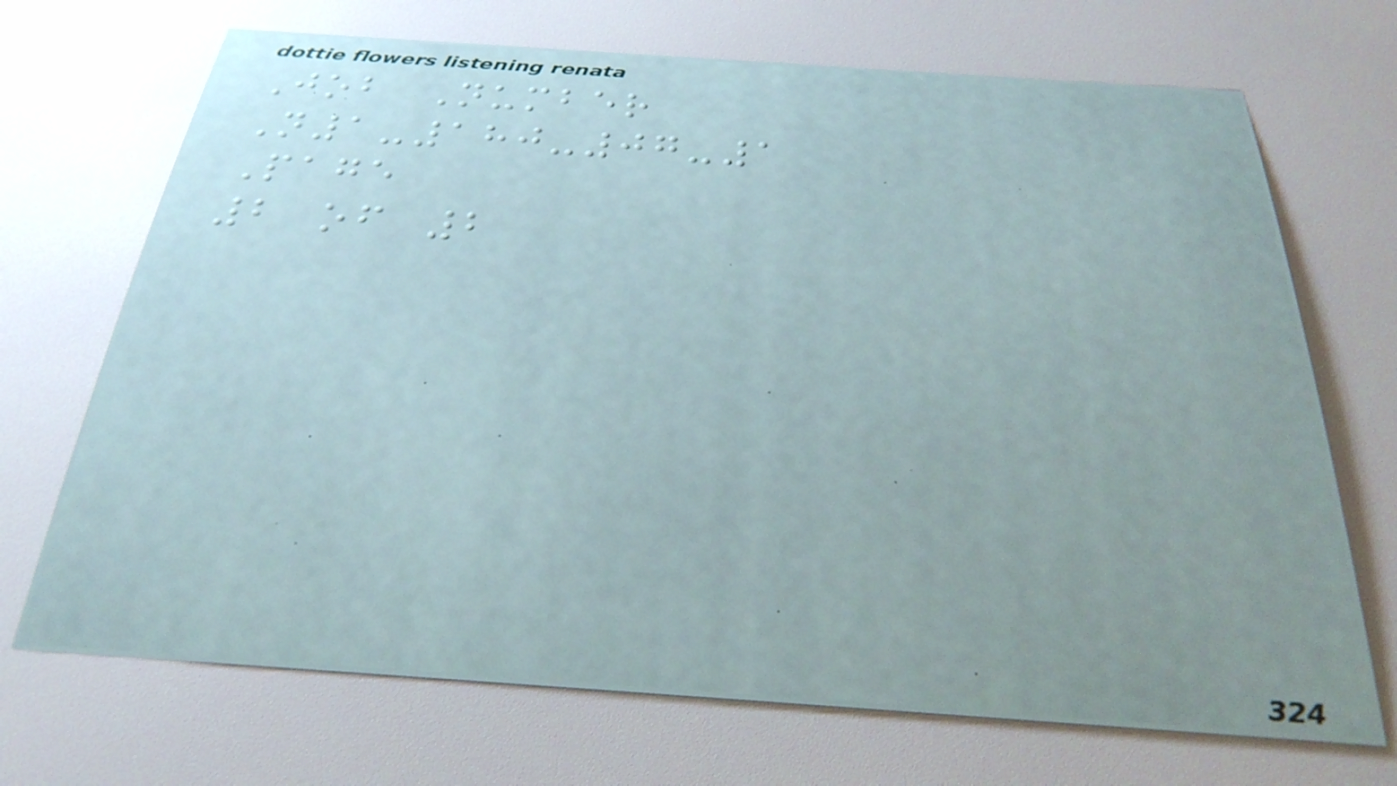Job Number
N1-180-07-1
Page
2 of 2
